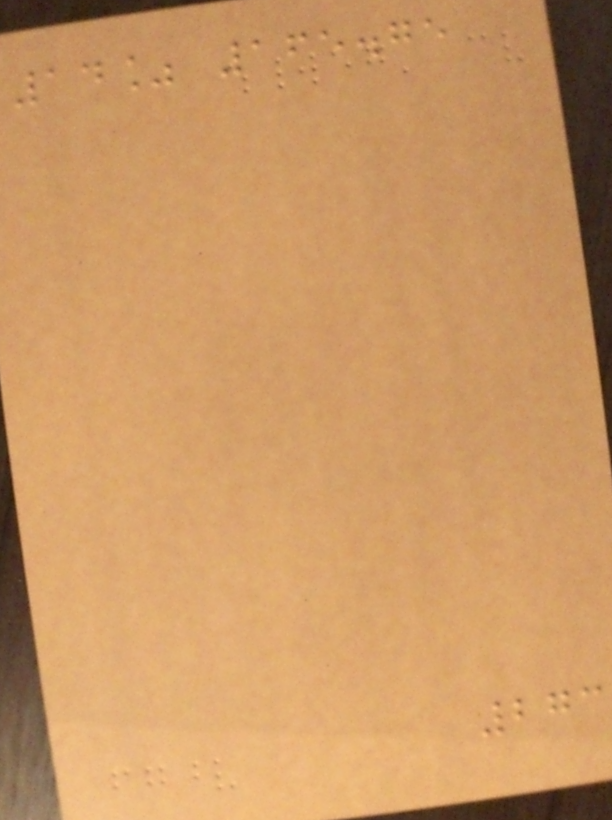14% 165.75
273
